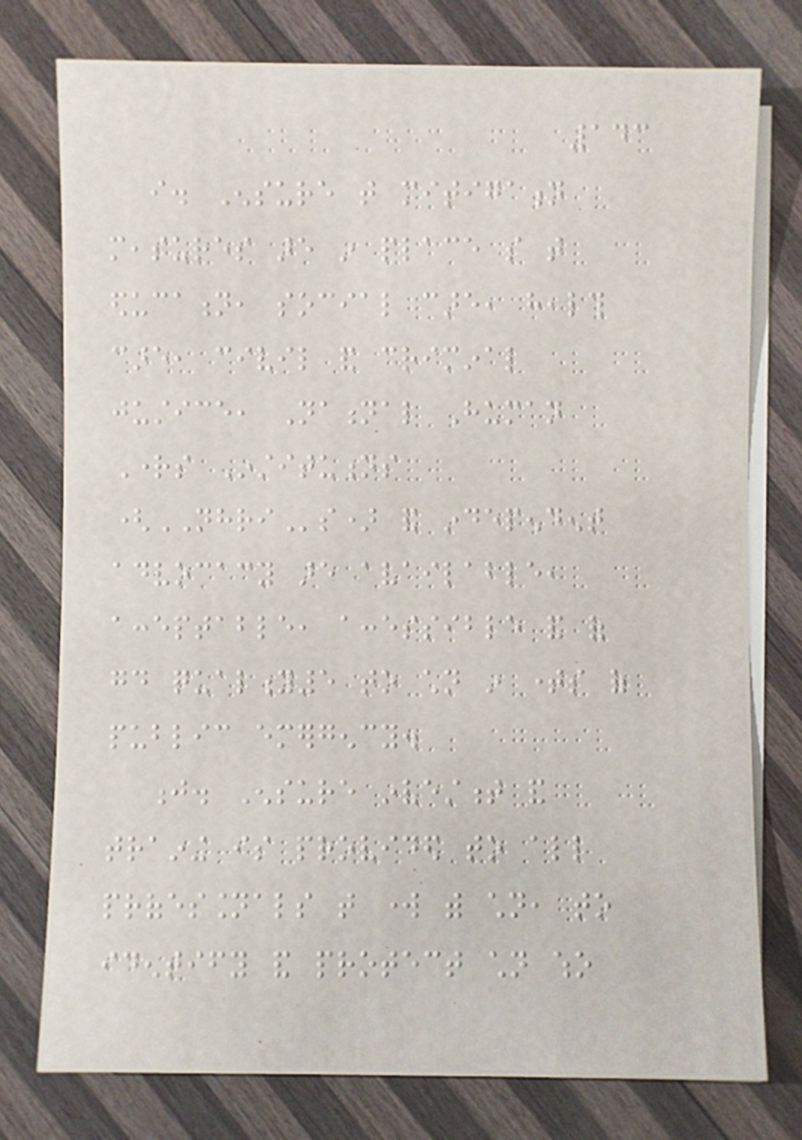143
i. Ensure that mitigation
measures are in place so that
education, social care, health
care, civil and criminal
justice, National Human
Rights Institutions
(NHRIs) and independent
advocacy are available,
acceptable, accessible and of
good quality5 to children in times of
public emergency.
j. Ensure investment and
training is provided to all
professionals that work with children, to
identify and protect children who
